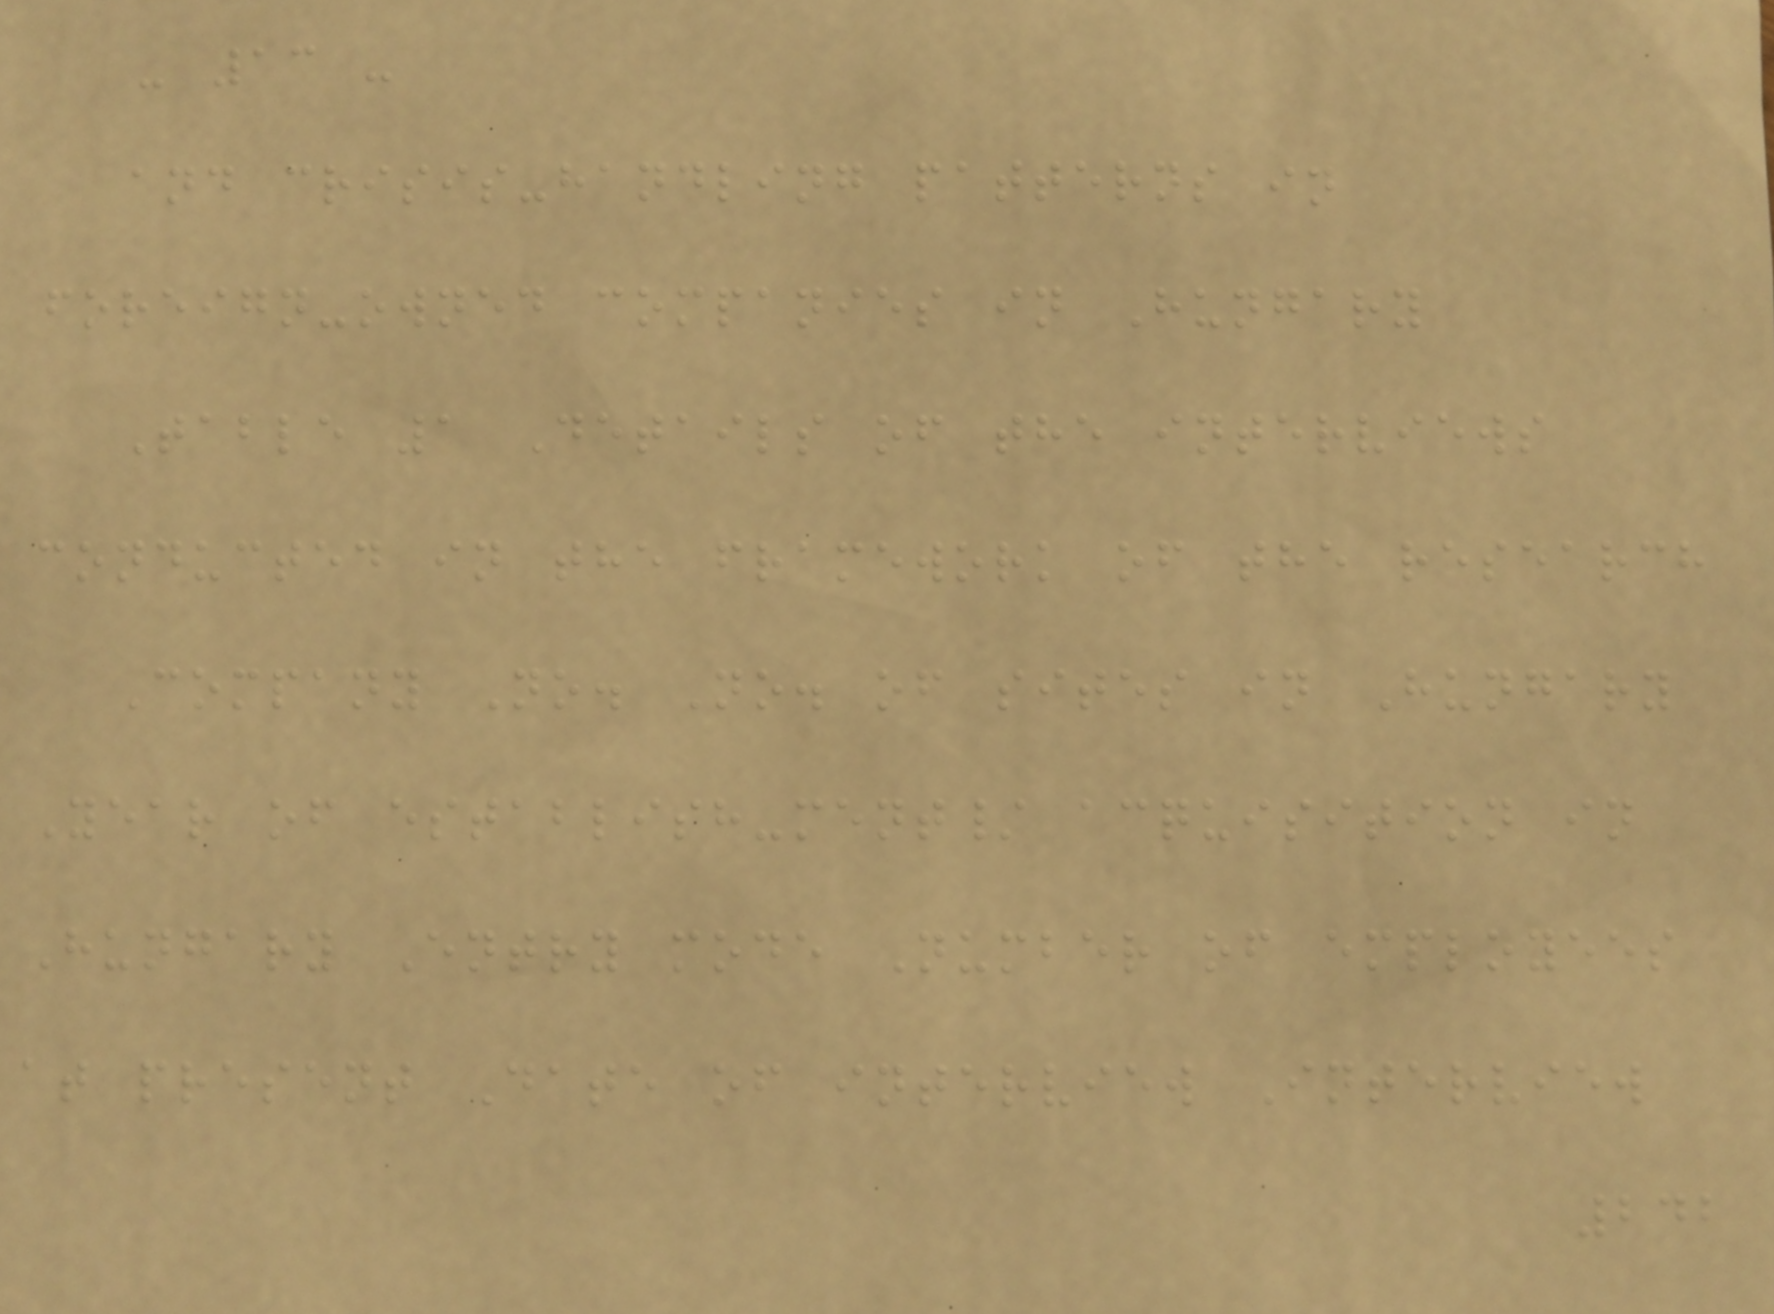- 13 -
and crisis-handling patterns in
foreign-owned companies in Hungary
Table 1 Details of the interviews
conducted in the framework of the research
Company No. No. of sites in Hungary
Year of establish-ment/ acquisition in
Hungary Entry mode Number of employees
at present Date of interview Interview
242
